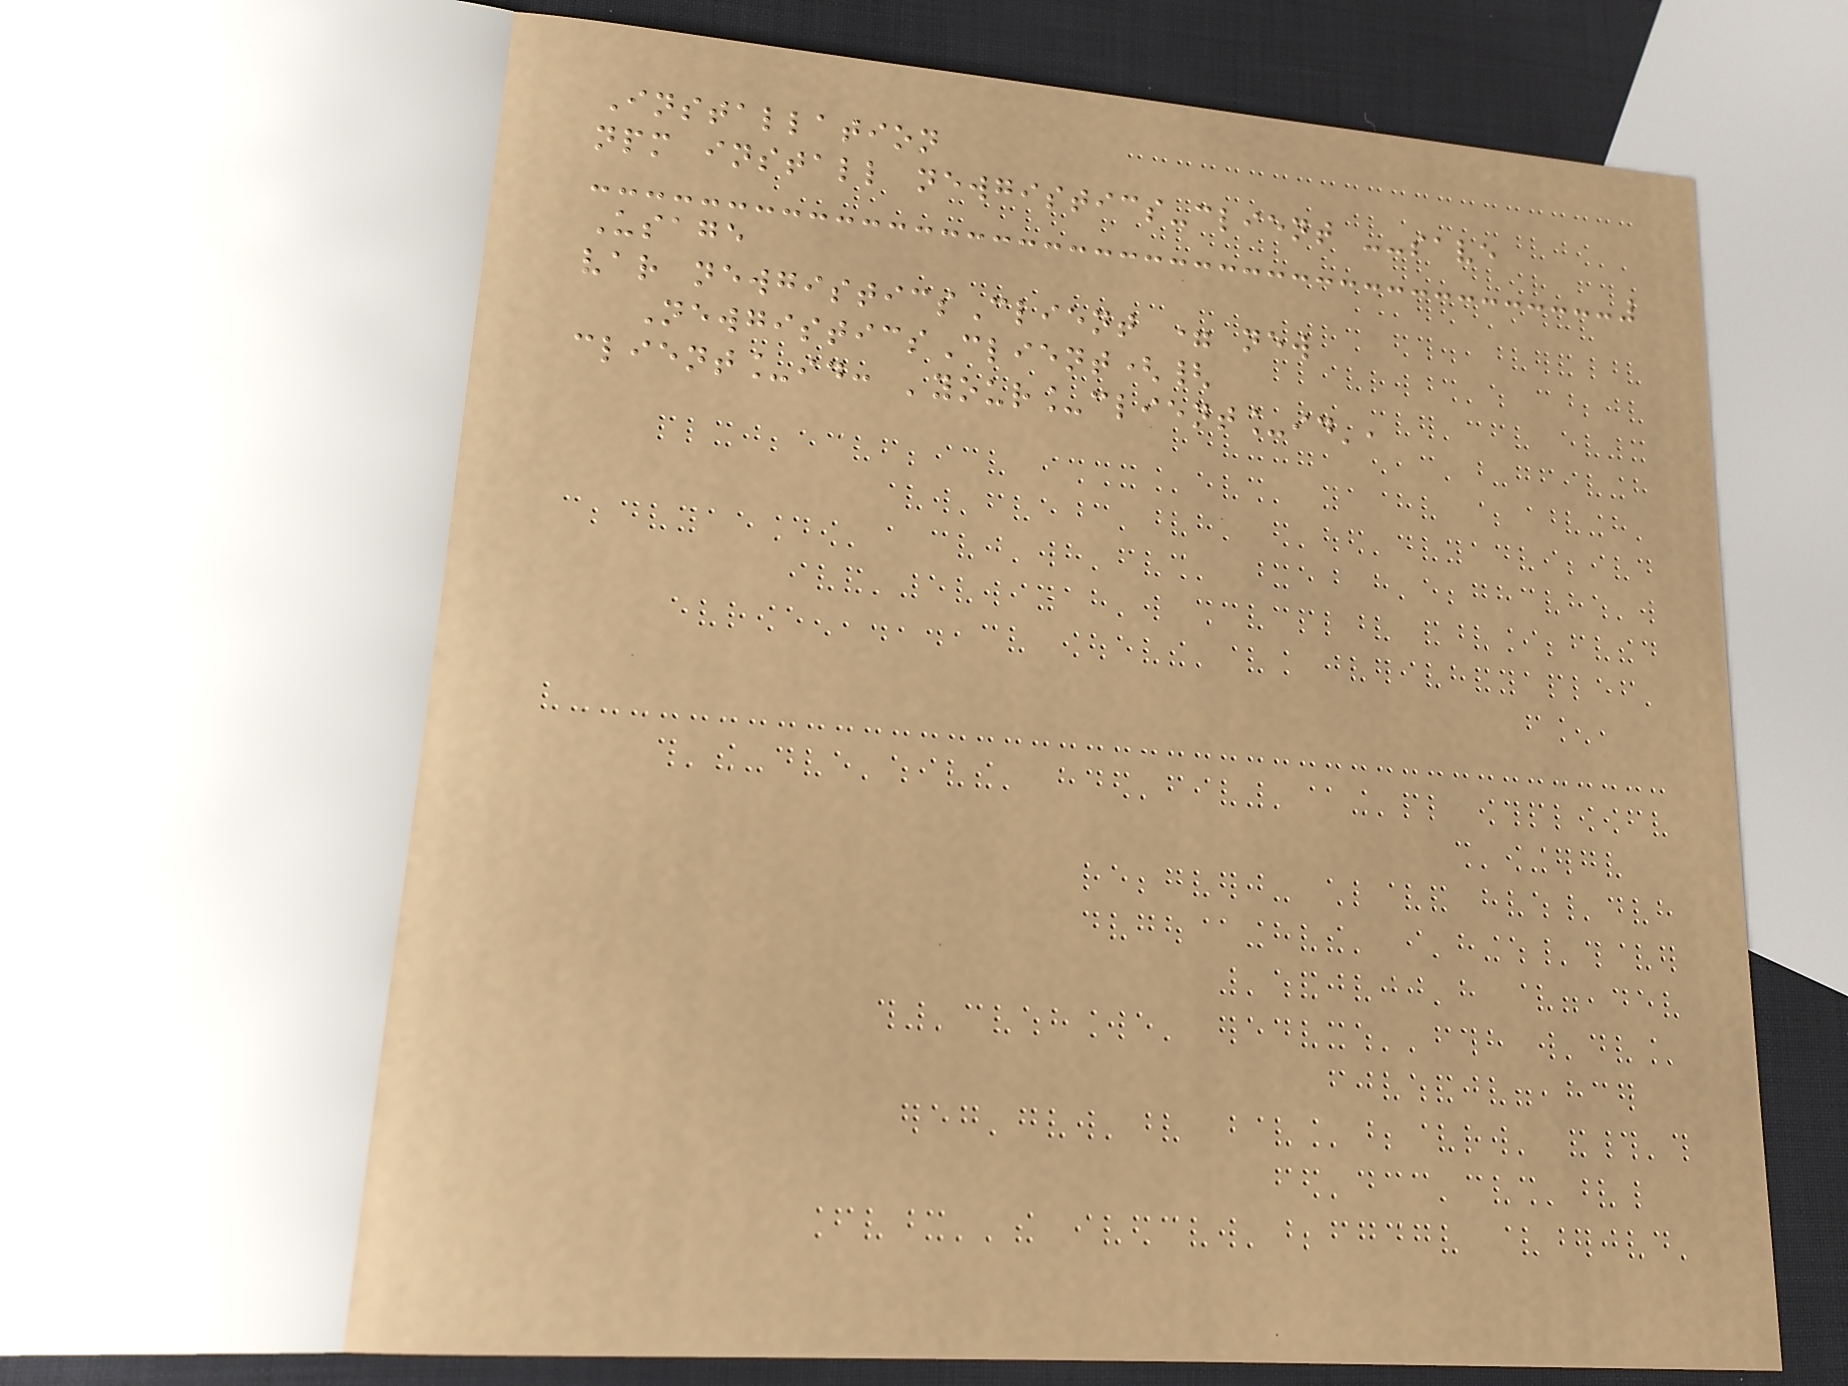Installation
npm install newgistics-client --save
Usage
var newgisticsClient = new
NewgisticsClient({
client_id: 'your_client_id',
